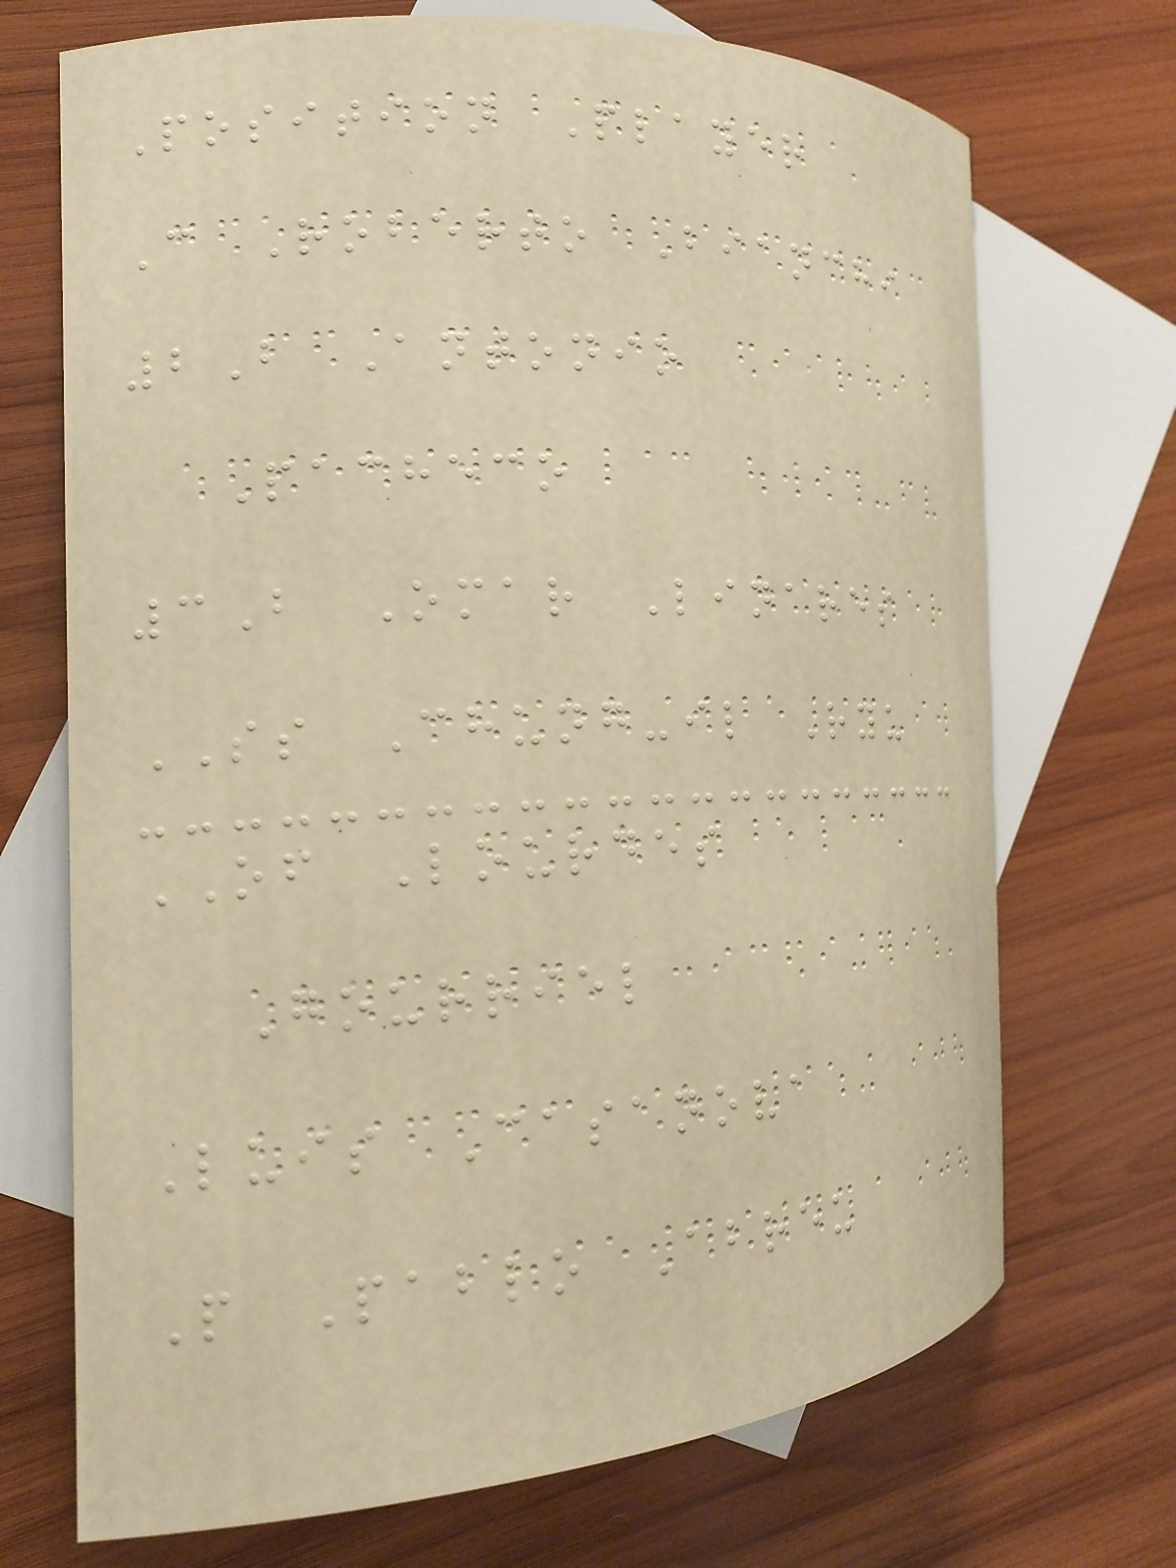Position Player
C Roberto Bianchi
2B Antonio
Pacheco
3B Omar Linares
SS Chung-il Ryu
OF Lourdes
Gourriel
Luis Casanova
P Pablo Abreu
